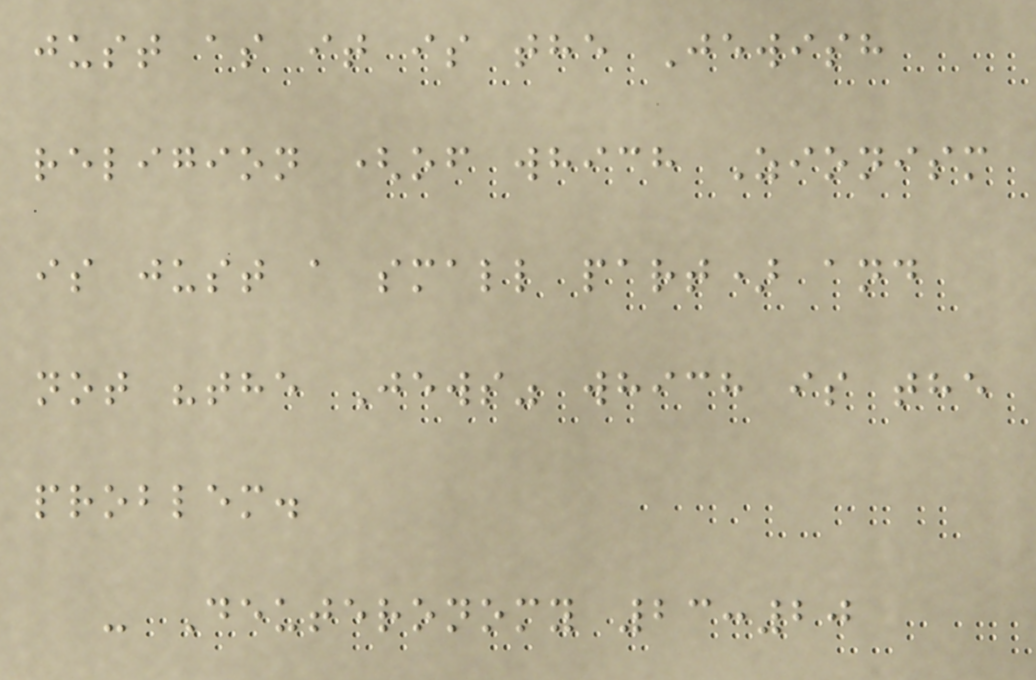just as it is the Jewish
religion (of which Zionism
is just a small part) and
not "the Jews" which is the
problem.
- Deuteronomy 23:20
